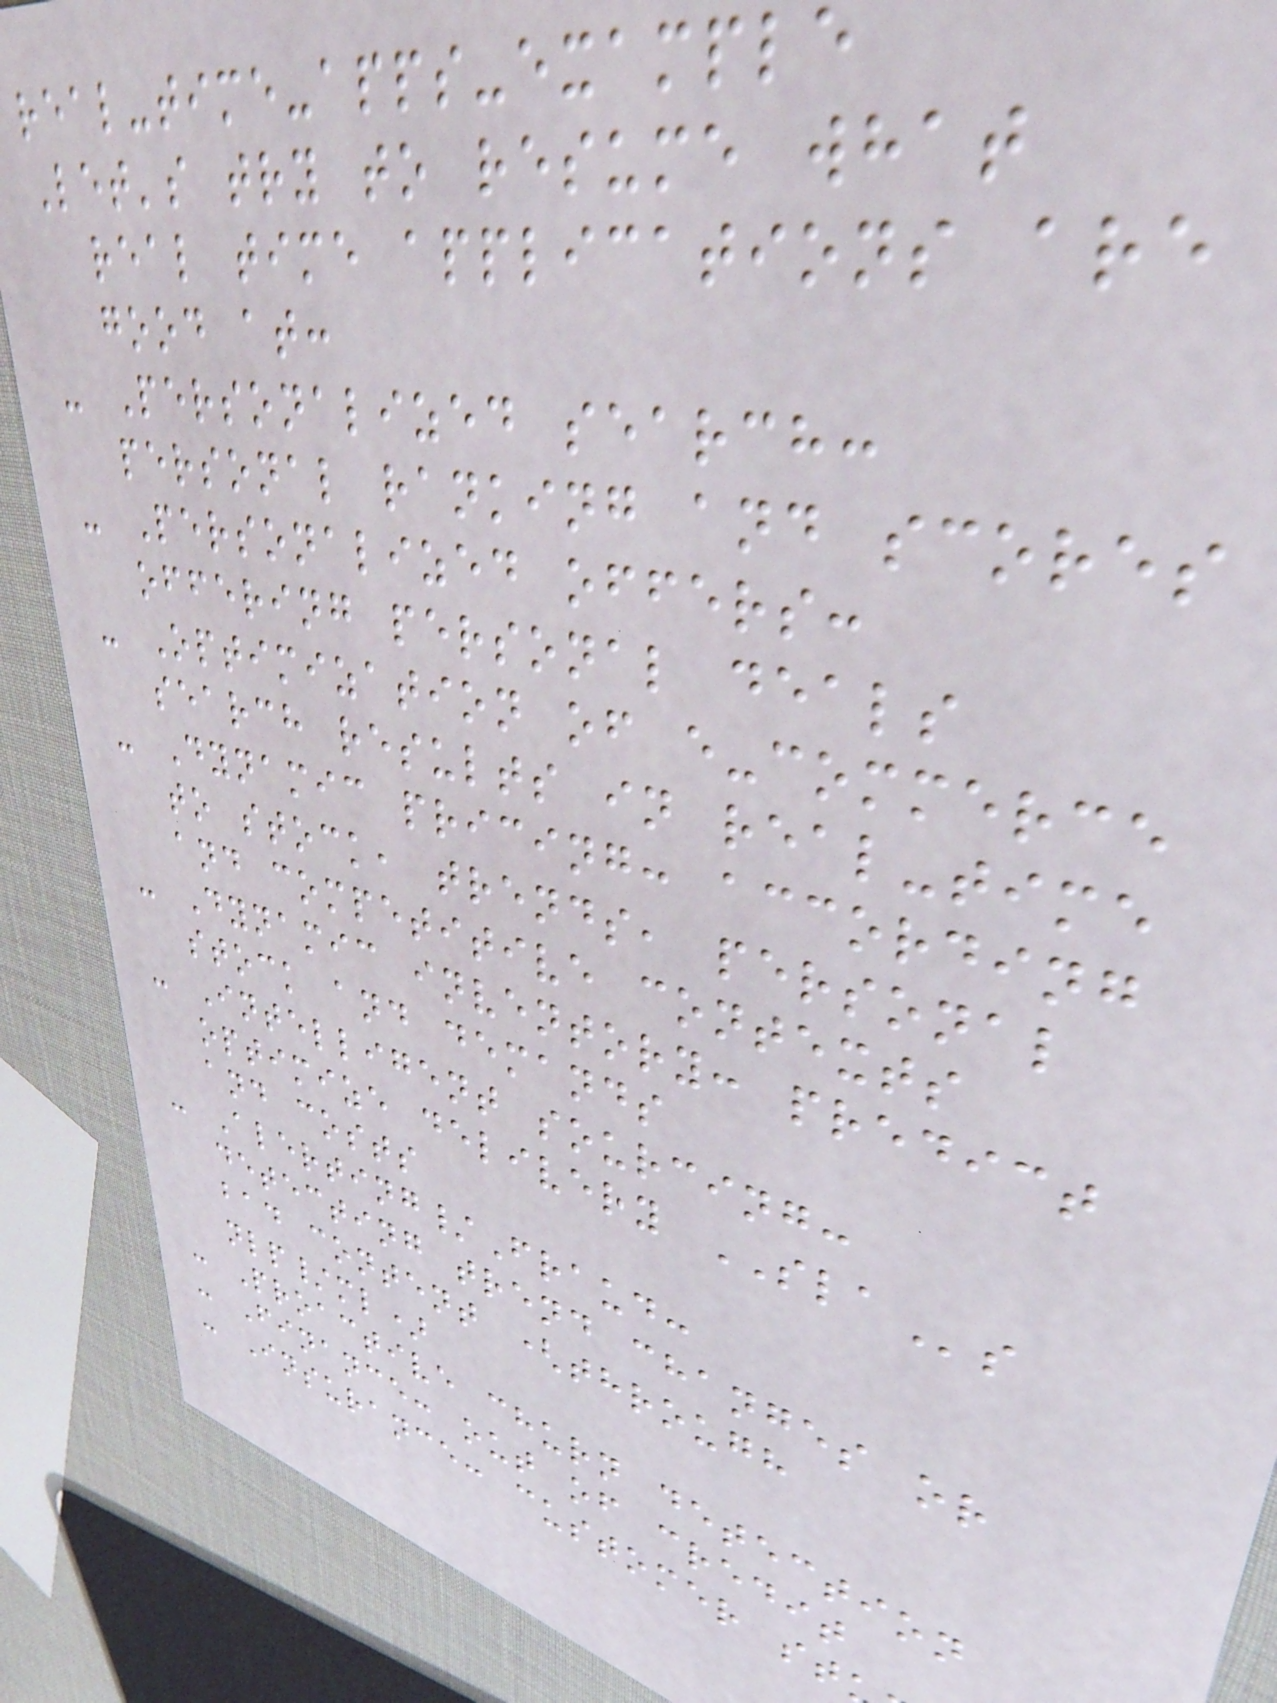real-time-apps-example
Let's try to resume what
real time applications are
good at:
- Personalized search:
personal ranking and scores
- Personalized offers:
offering personal deals
- Optimization of e-commerce
search results in real-time
- Dynamic pricing: according
to stock, trends, personal
and competitive contexts
- Dynamic inventory: predict
stock and demands
- Intelligent sourcing:
optimize delivery SLAs
and costs
- Alerting/Fraud:
detecting trend changes or
bad content (through
nlp/ml)
- Proactive churn detection
- Finance: out of credit
- Insurance: customer st
